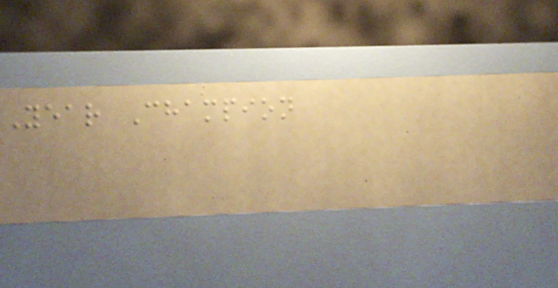Year Champion
